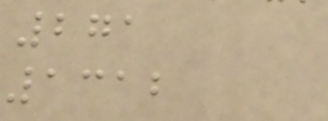271
1312
